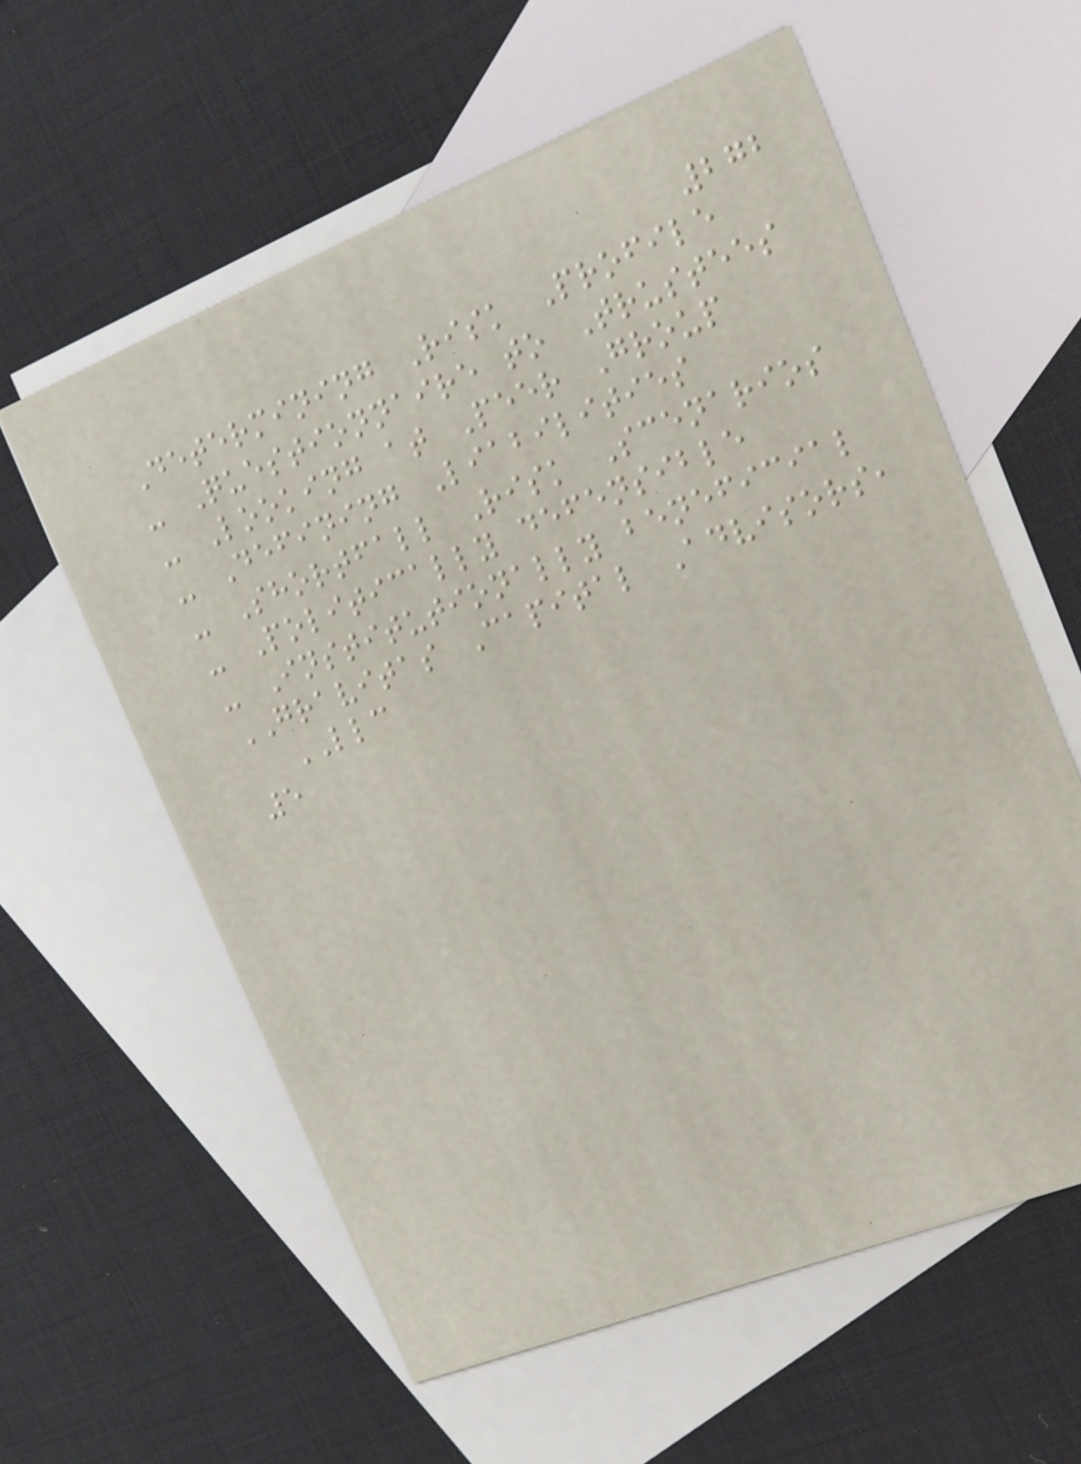272
Determining Risk Profile
- Questionnaire to Trustees
- Looking at Peer Group
- Defining Liabilities
- Shortfall Risk Scenarios
- Politically defensible
- Institutionally beneficial
GRAVITAS Capital Advisors,
LLC
5
